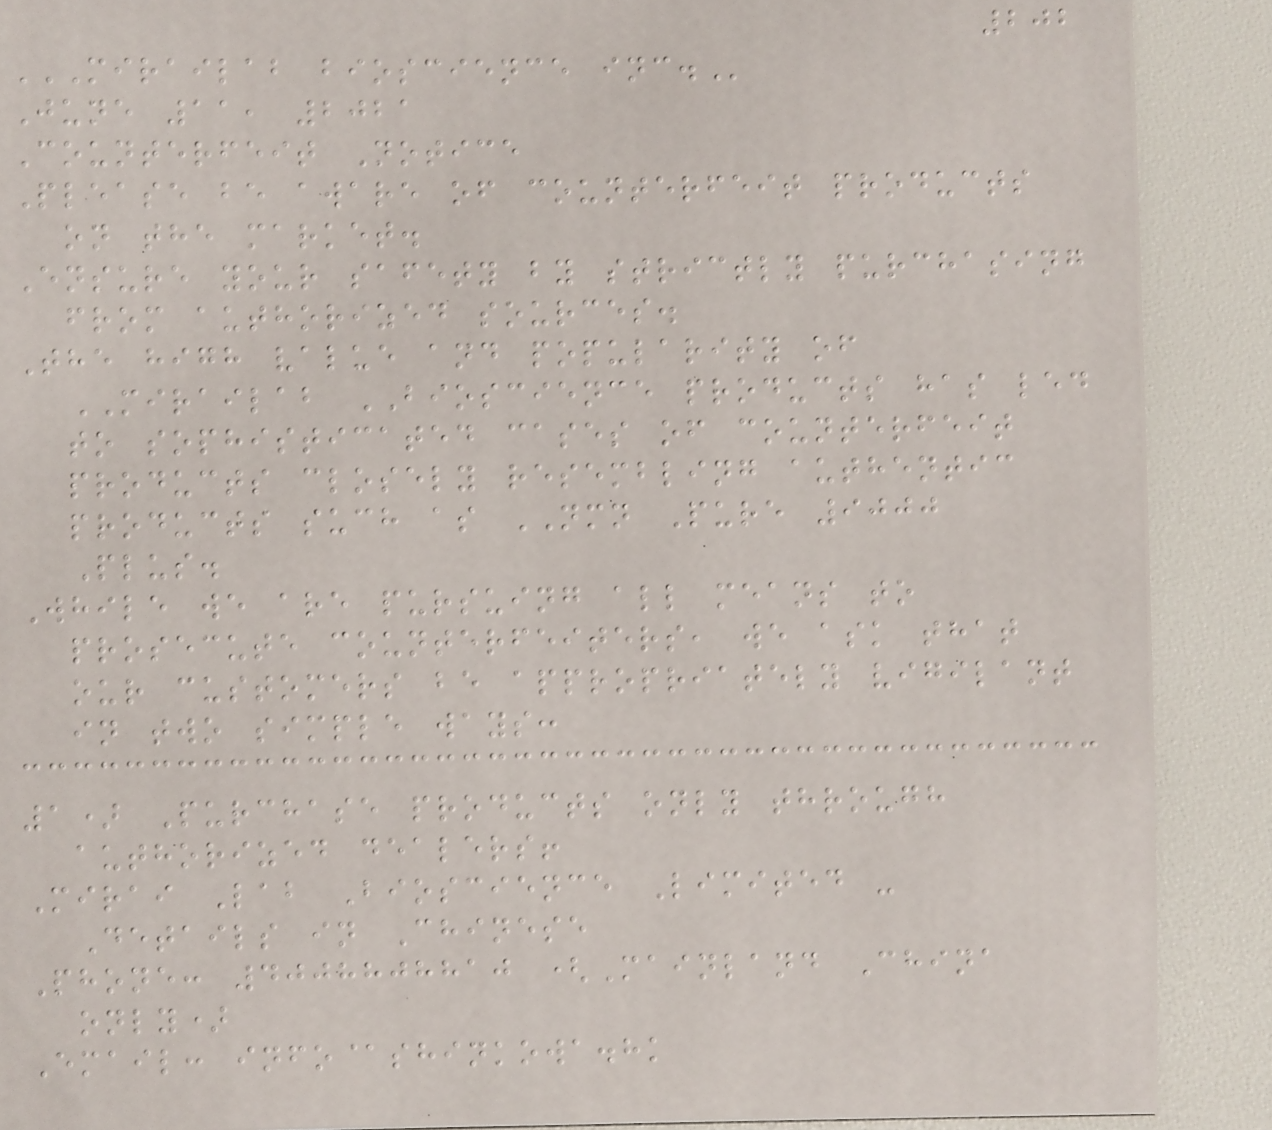202
MIRAILAB BIOSCIENCE INC.
June 11, 2021
Counterfeit Notice
Please be aware of counterfeit products
on the market.
Ensure your safety by strictly purchasing
from authorized sources.
The high value and popularity of
MIRAILAB BIOSCIENCE products has led
to sophisticated cases of counterfeit
products closely resembling authentic
products such as NMN Pure 9000
Plus.
While we are pursuing all means to
prosecute counterfeiters, we ask that
our customers be appropriately vigilant
in two simple ways:
1) Purchase products only through
authorized dealers!
Mirai Lab Bioscience Limited -
Details in Chinese
Phone: 4008808810 (Mainland China
only)
Email: info@shinkowa.hk
